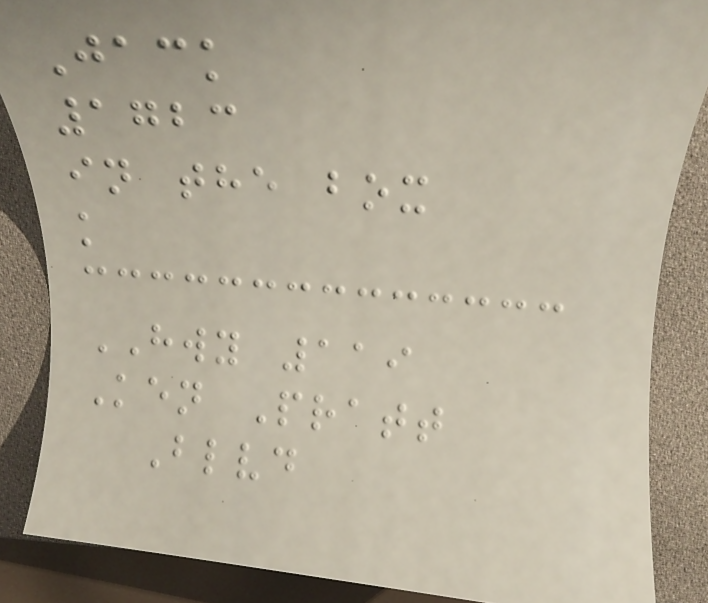Jack
1723
in the box
k
HWY 119
Ken Pratt
Blvd
